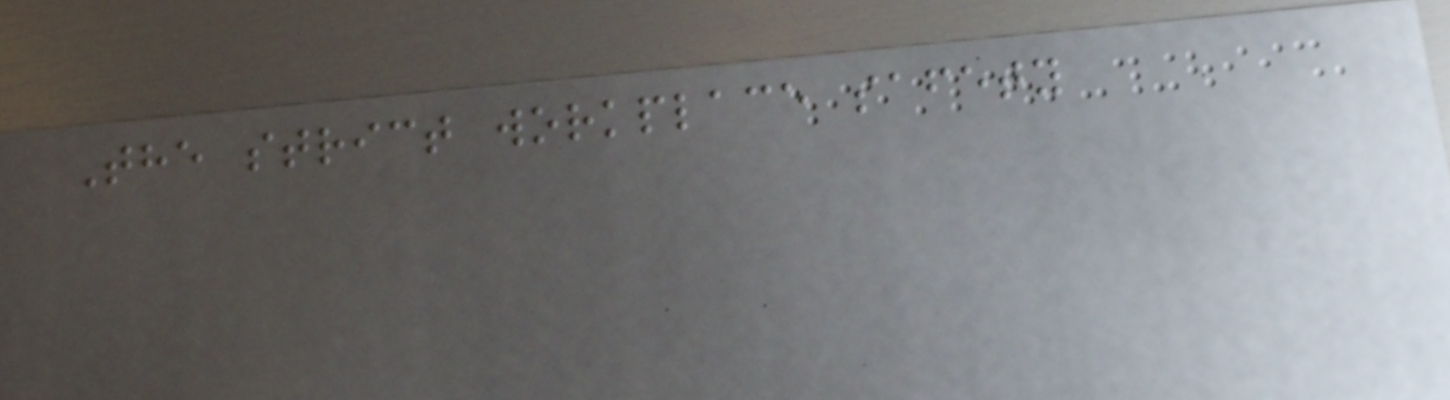The strict workplace safety
